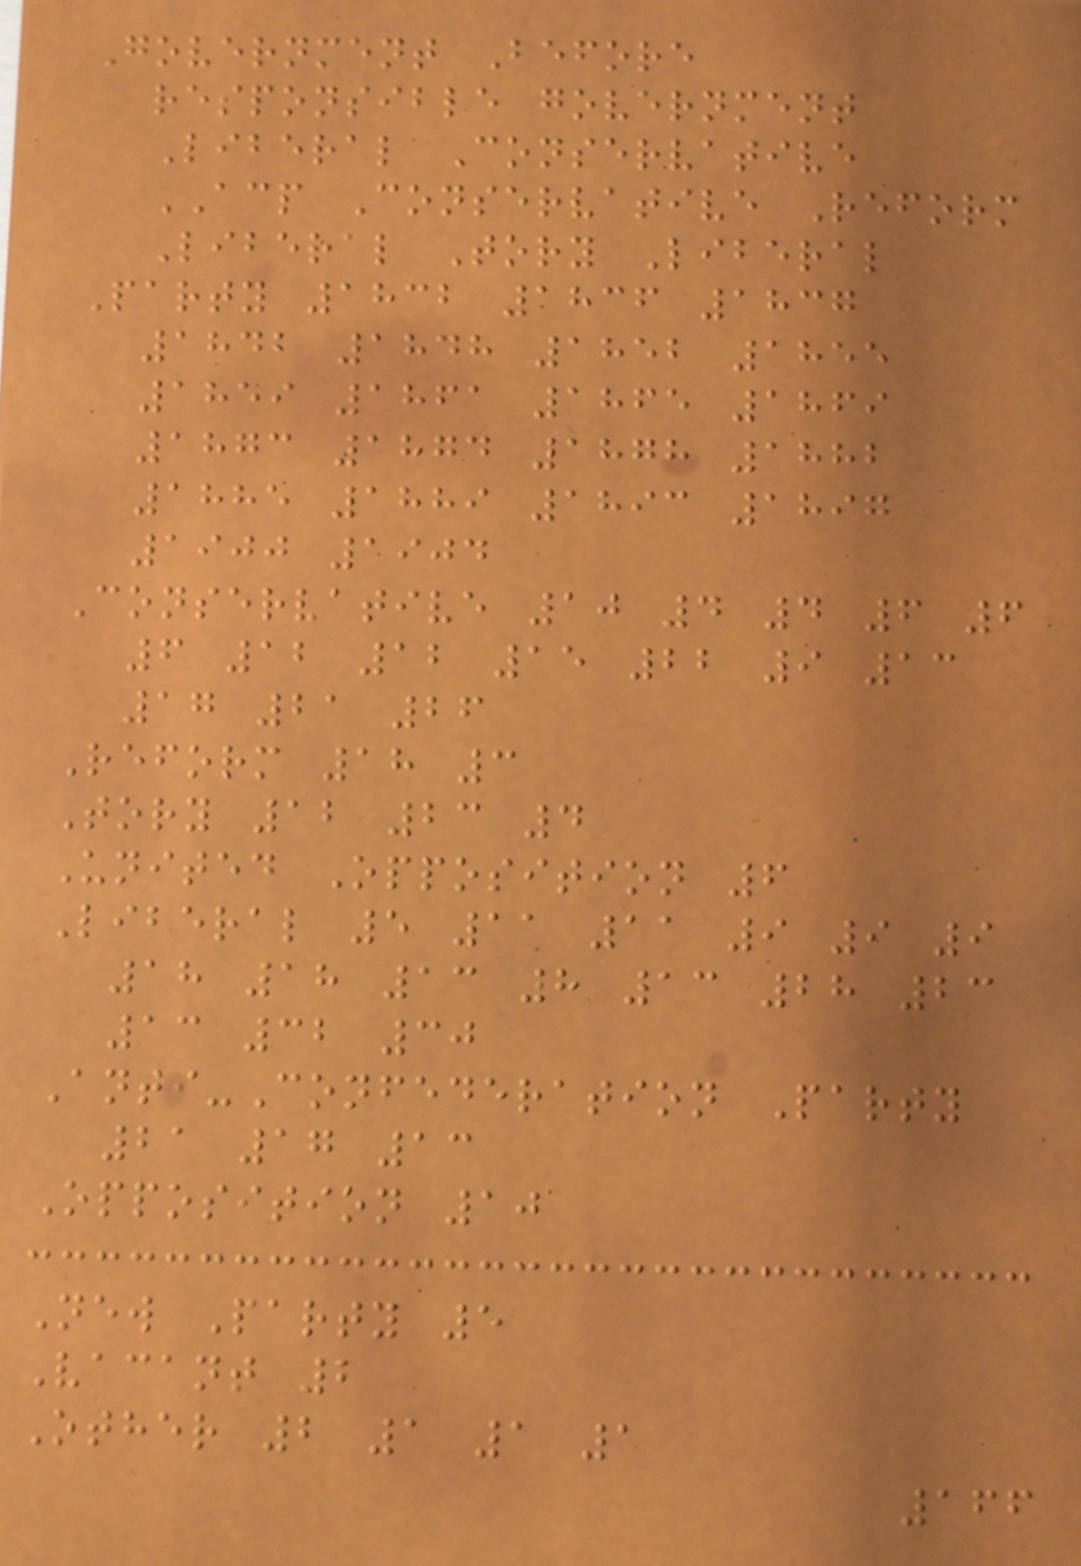Government Before
responsible government
Liberal Conservative
ACP Conservative Reform
Liberal Tory Liberal
Party 1832 1836 1837
1842 1848 1852 1855
1859 1861 1865 1869
1873 1874 1878 1882
1885 1889 1893 1897
1900 1904
Conservative 10 4 4 6 6
6 12 12 15 22 9 13
17 21 26
Reform 18 3
Tory 12 23 4
United Opposition 6
Liberal 5 11 11 9 9 9
18 18 13 8 13 28 23
13 32 30
Anti-Confederation Party
21 17 13
Opposition 10
New Party 5
Vacant 2
Other 2 1 1 1
166
